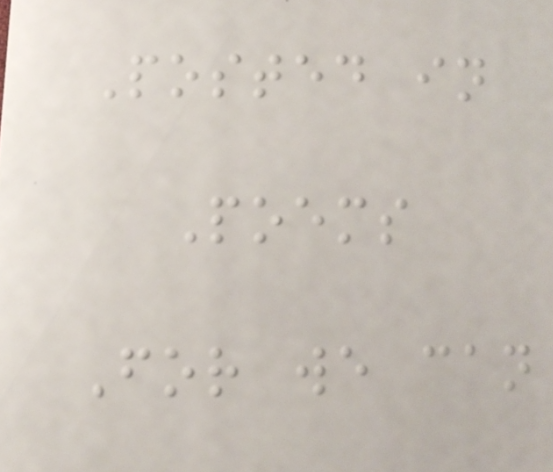Posted in
Poems
For we can
